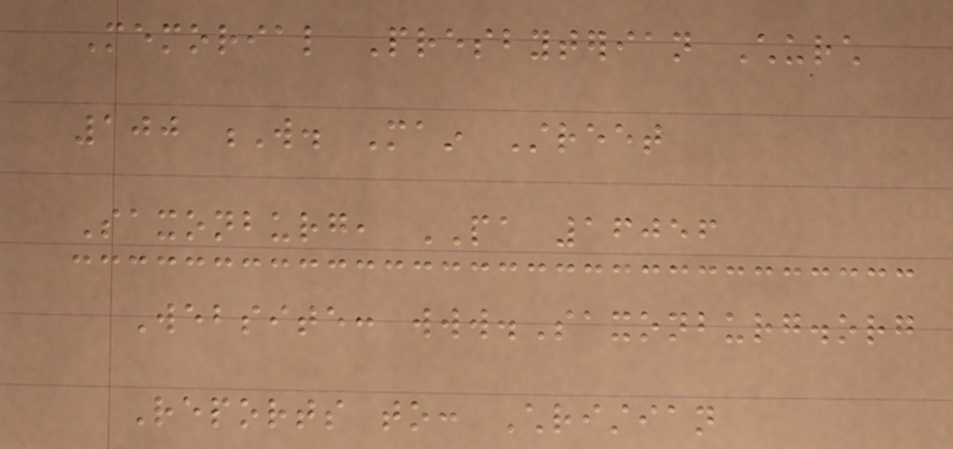Memorial Presbyterian Church
100 W. Main Street
Saxonburg, PA 16056
Website: www.Saxonburg.org
Reports to: Christian
